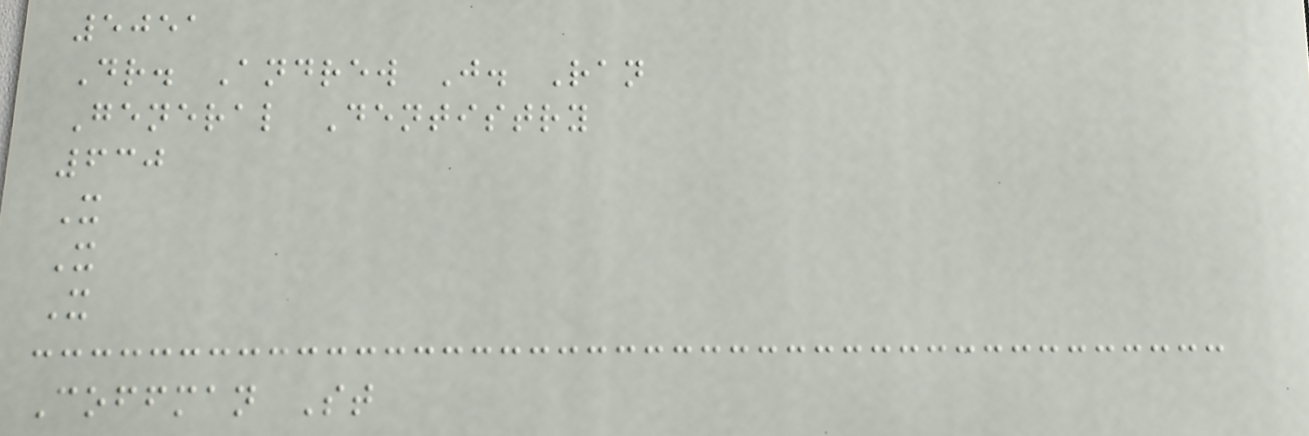5051
Dr. Andrew J. Ran
General Dentistry
630
X
X
X
Coffman St
